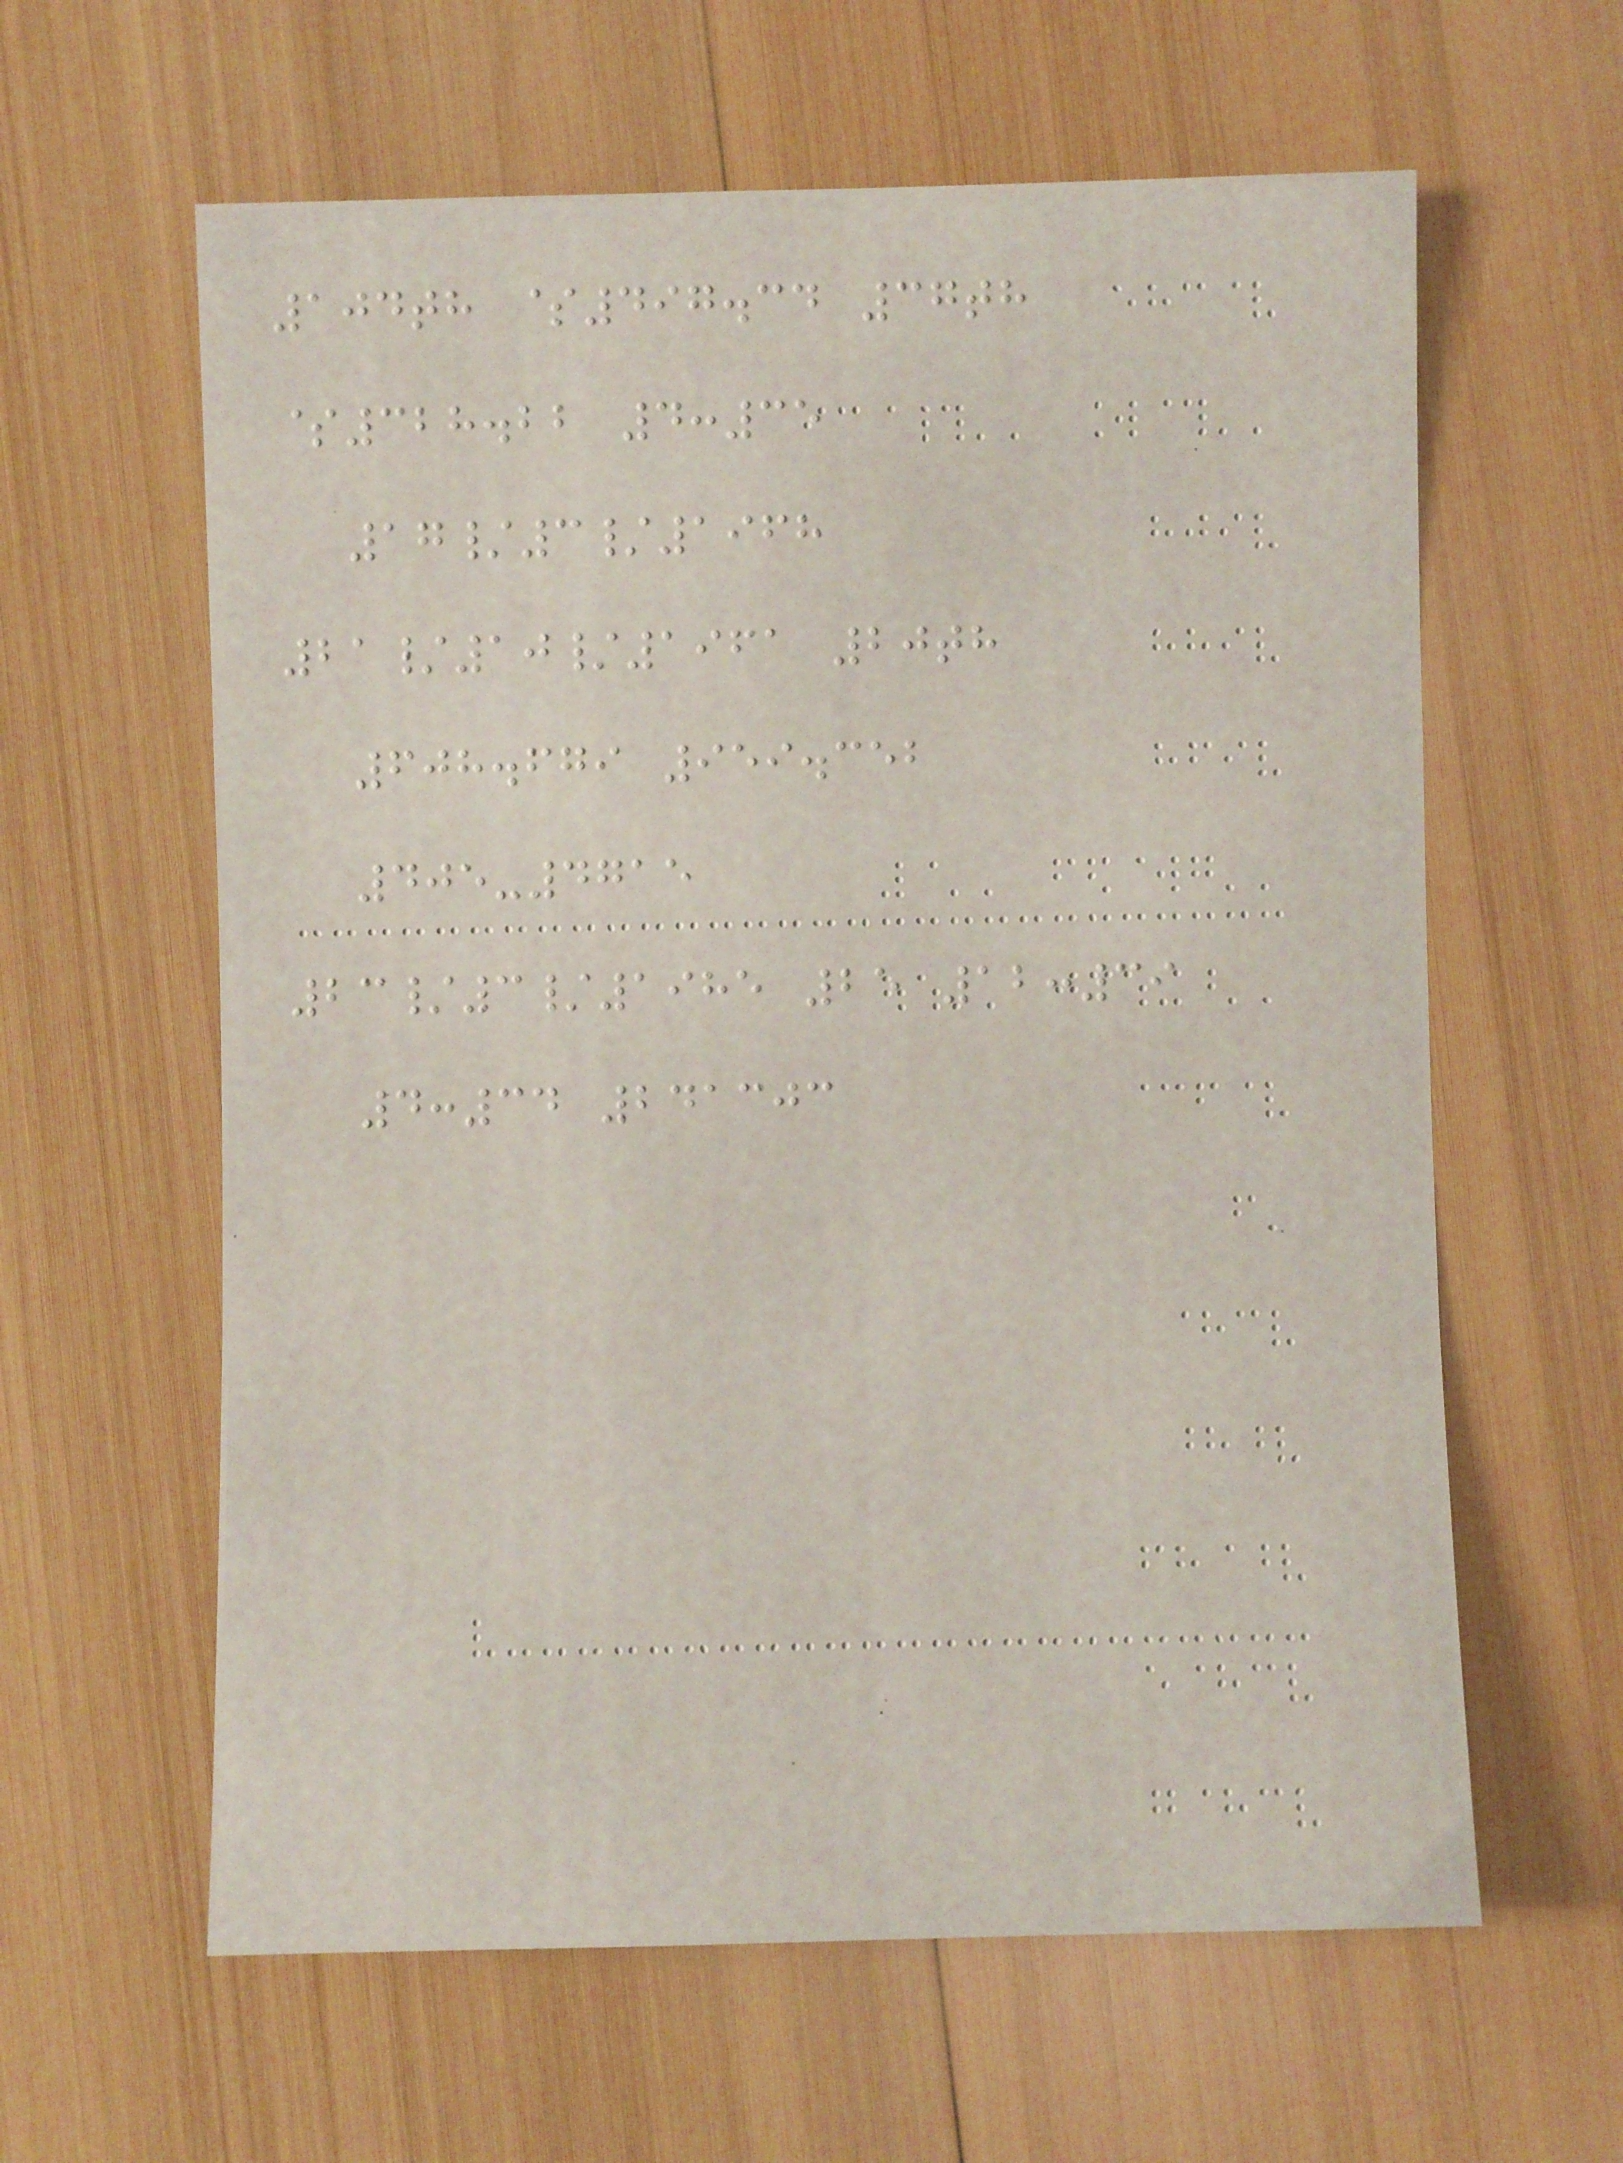104th $497.34 37th
$328.22 4:35
17/3/1968
21/10/1961 20th
608.679 959.352
405-4715
23/3/1985 25 12:39
4:34 241303
